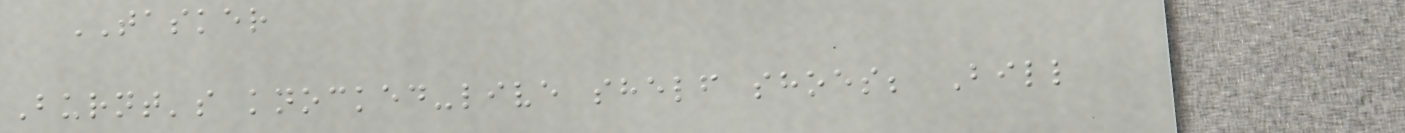TASKER
Burnt's knocked-live shelf shoes; Bill
